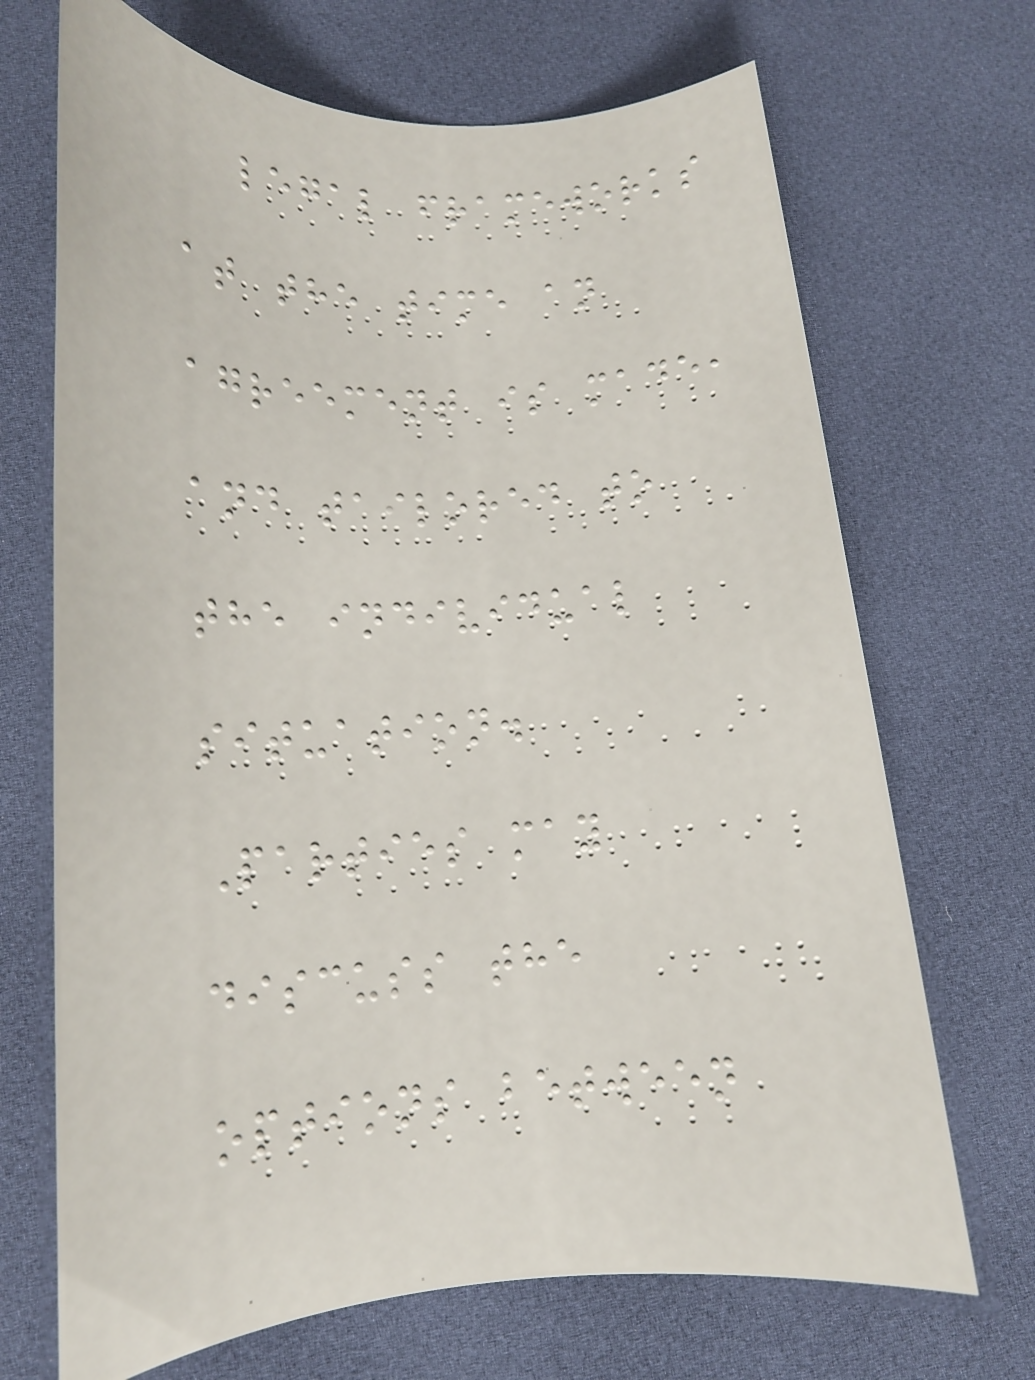legal frameworks
at the time an
agreement is made,
and tailored to
the individual
situation.
Parties may
discuss the
options between
